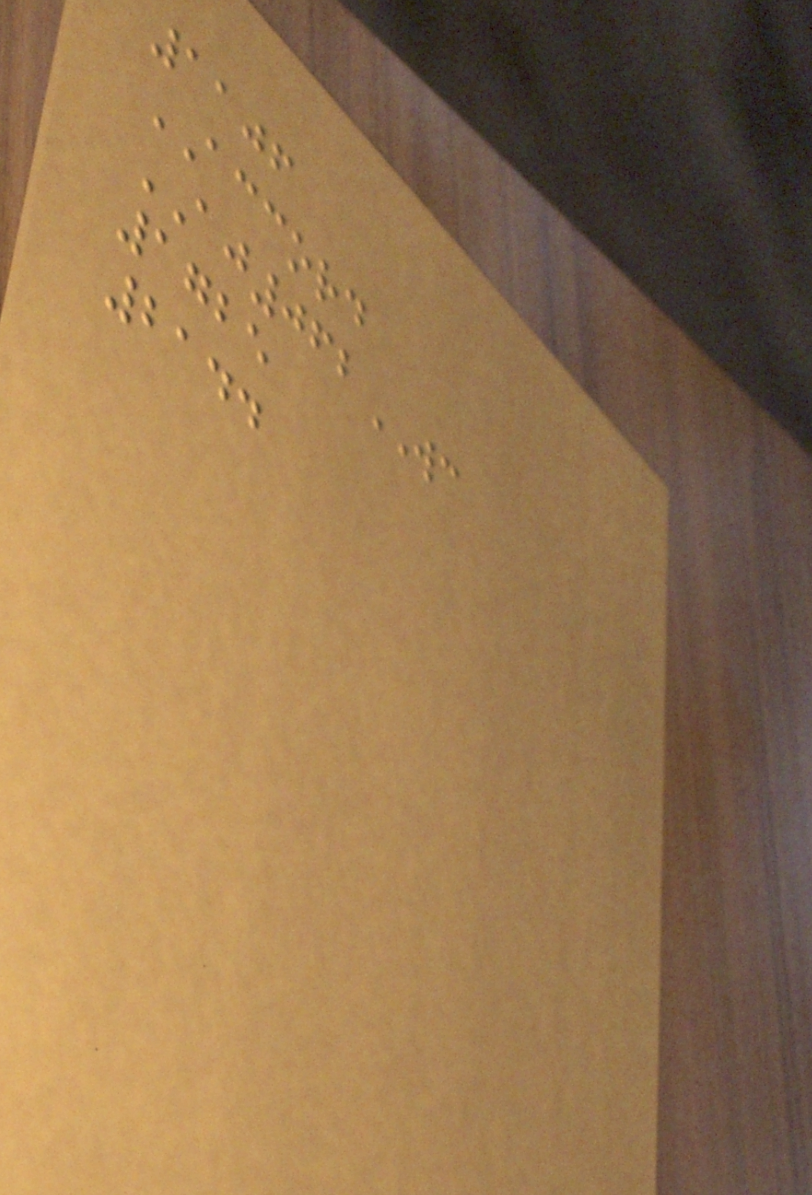1106
ACCORD
AJ062WC
1725
2144
